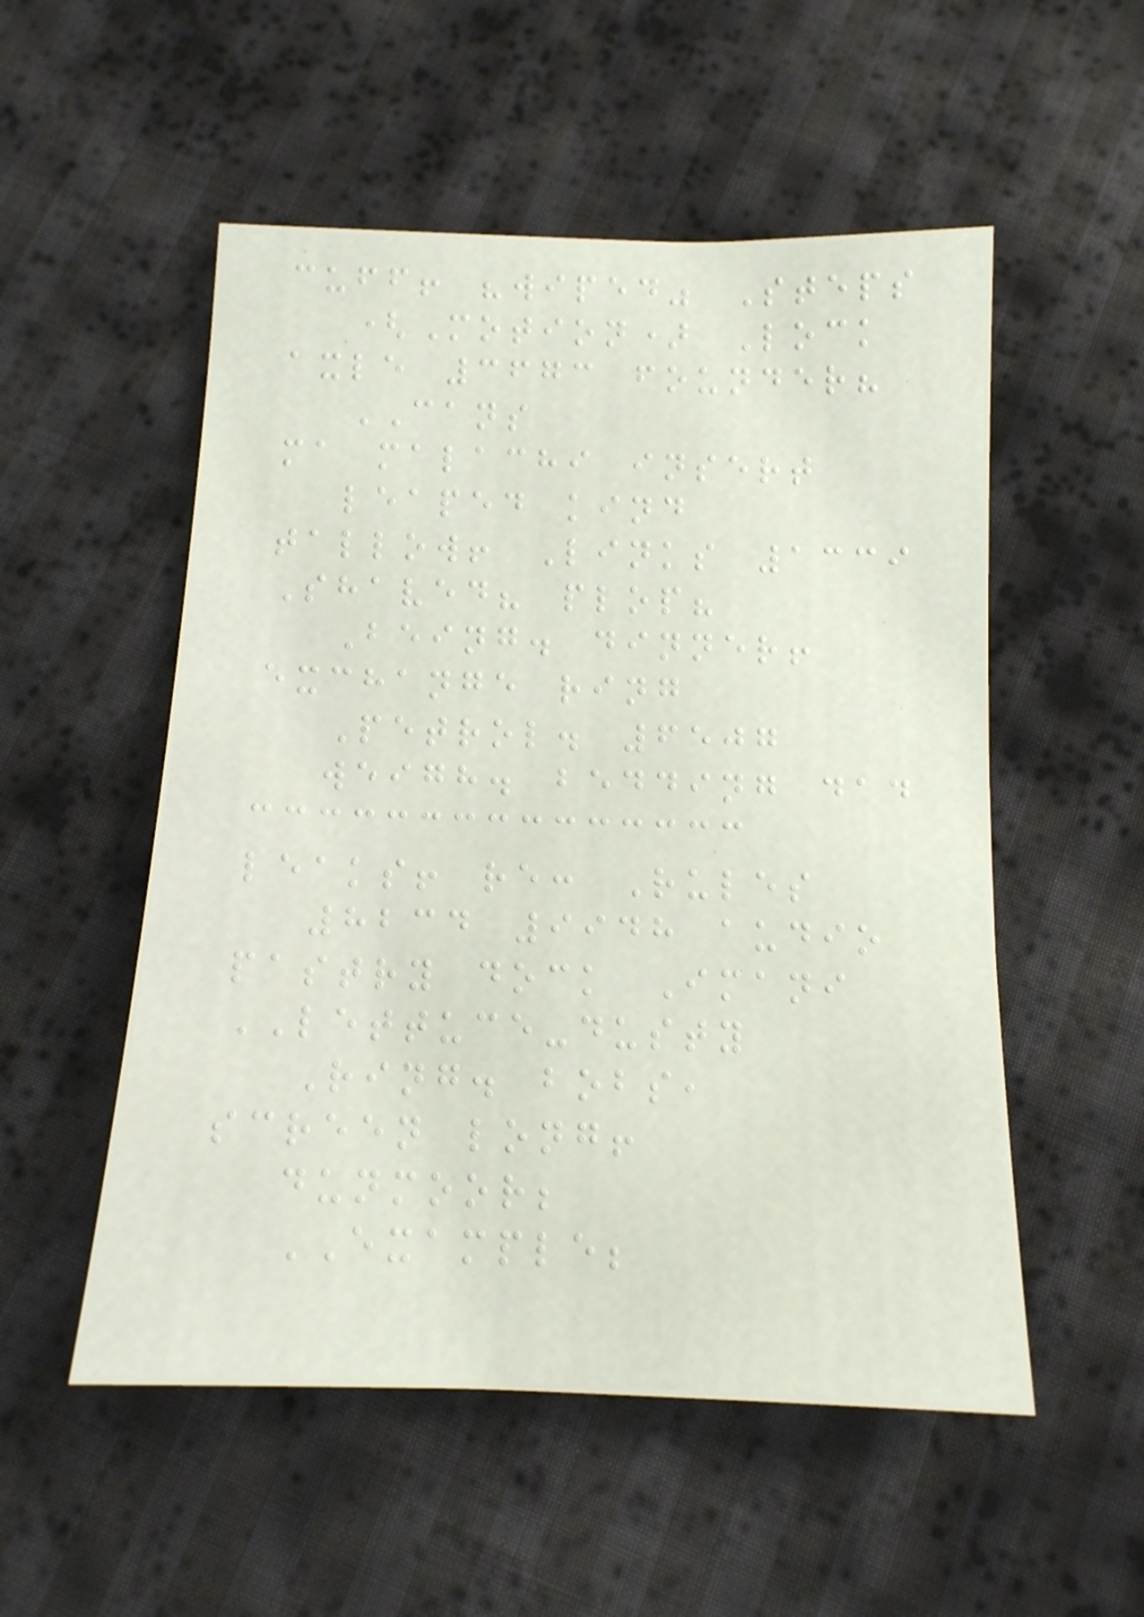cuff! "wiped" Steps
(Motion) Lock
axle 3673 founder?
CANS
ma malachi insert
leaped kind
tallow! Links 1339
Shaved? plop?
Being. dinner!
exchange ring
Petrol. 6507
weigh. bedding dad
leaks! re: Rules
8234 9948 audio
pastry dock Imani
LETTUCE-dusty
Ring. bobs,
screen long!
dunmoor;
EXAMPLE;
